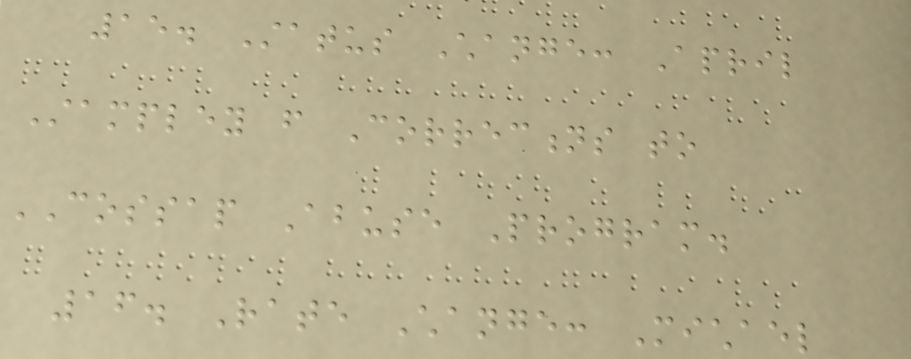15. Status Change: April
Stampley from Corrections to
COSSAP Abuse Program.
16. Rate Change: Michael
